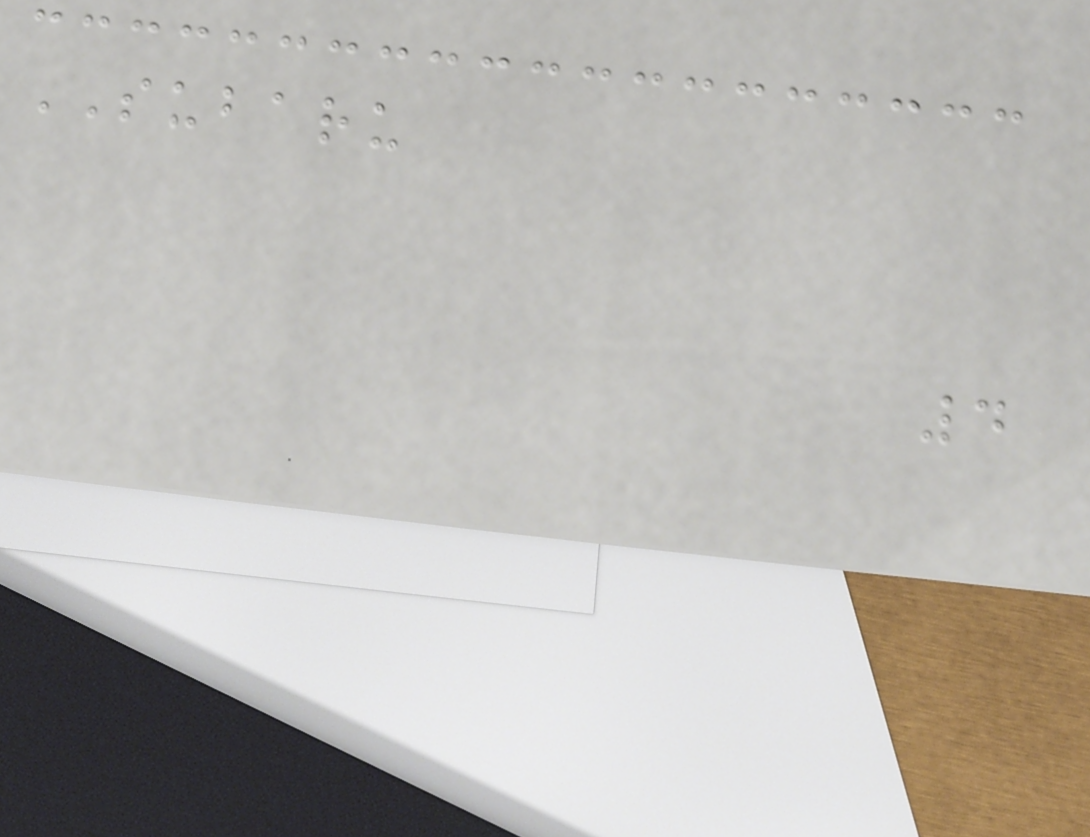SUBARU
4
